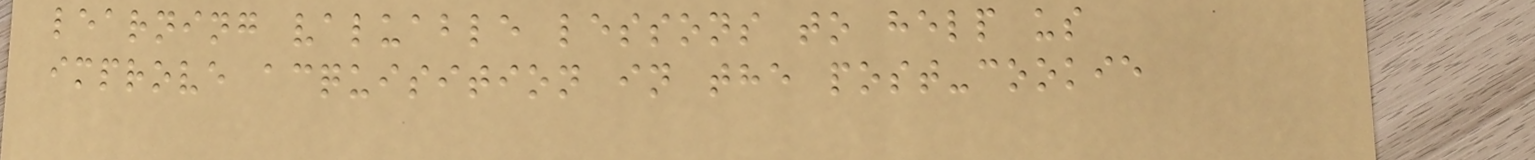learning valuable lessons to help us
improve acquisition in the post-cookie
